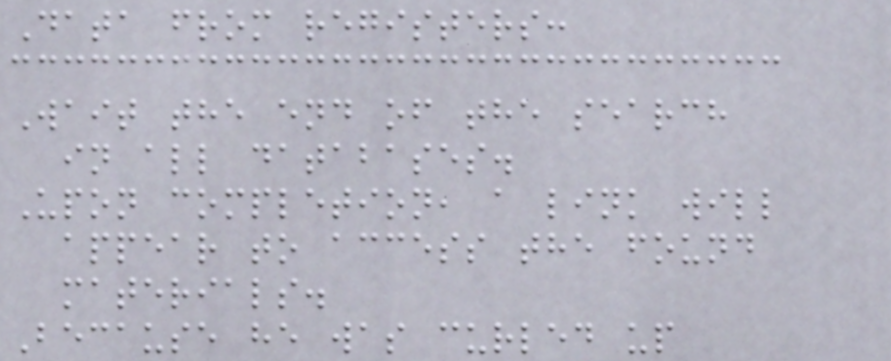Data from registers:
Wait the end of the search
in all databases.
Upon completion, a link will
appear to access the found
materials.
Because he was curled up
